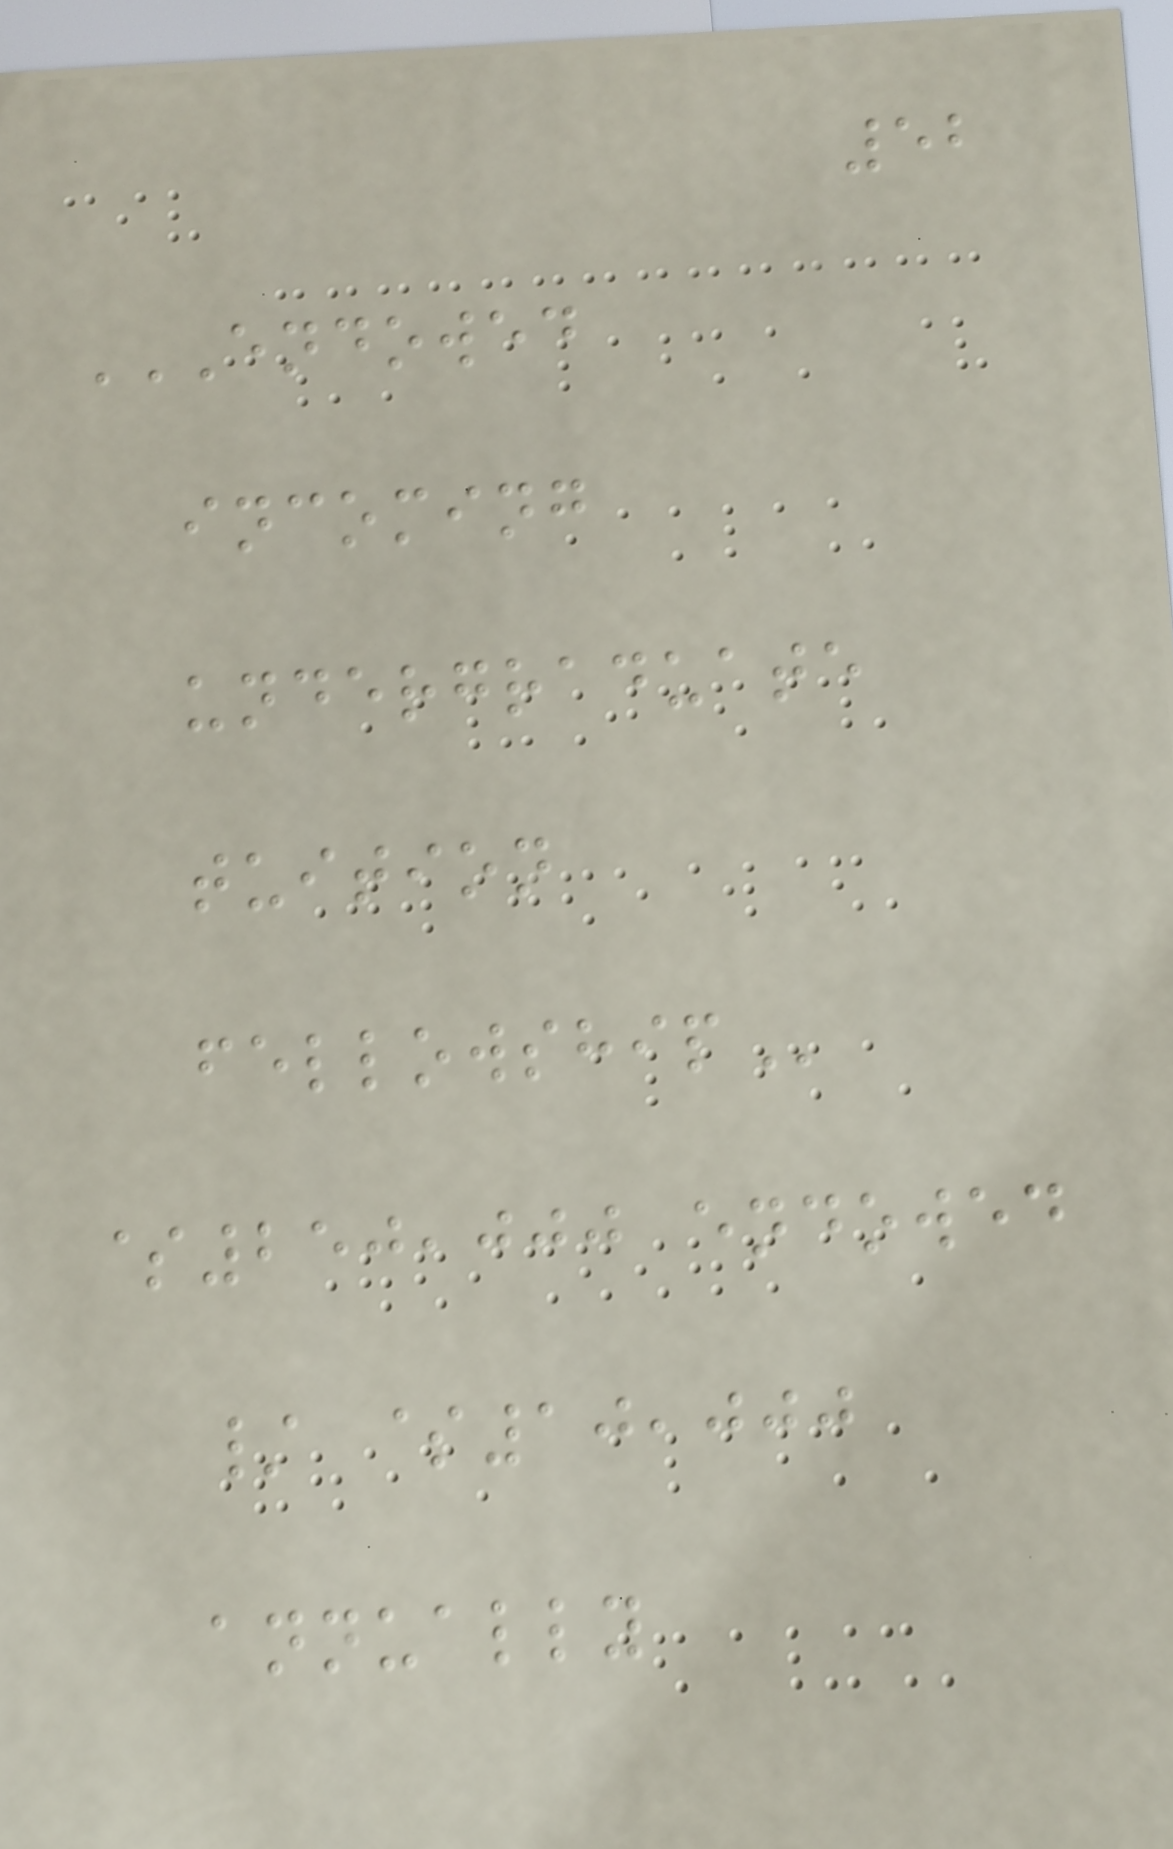52
ENDOWED
INCOMING
UNDERGRADUATE
TUITION
FELLOWSHIP
$250,000 endowed
/ $10,000
annually
